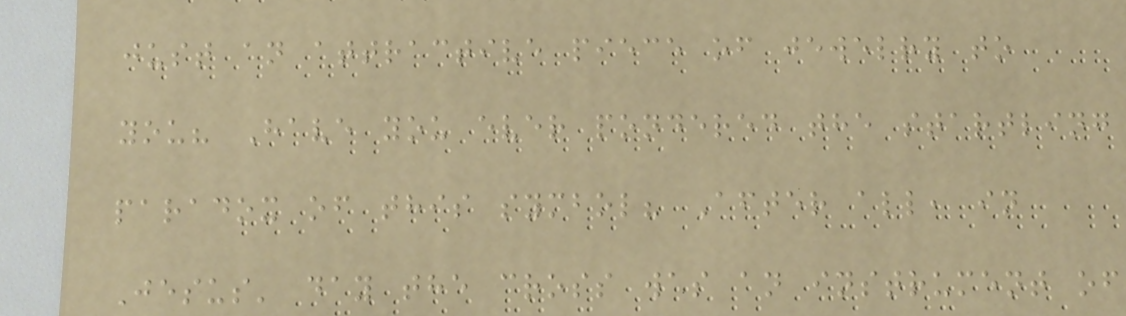just an attractive piece of jewelry to
you? Have you ever pondered the startling
paradox of this symbol? After all, in
Jesus' day the cross was an instrument of
